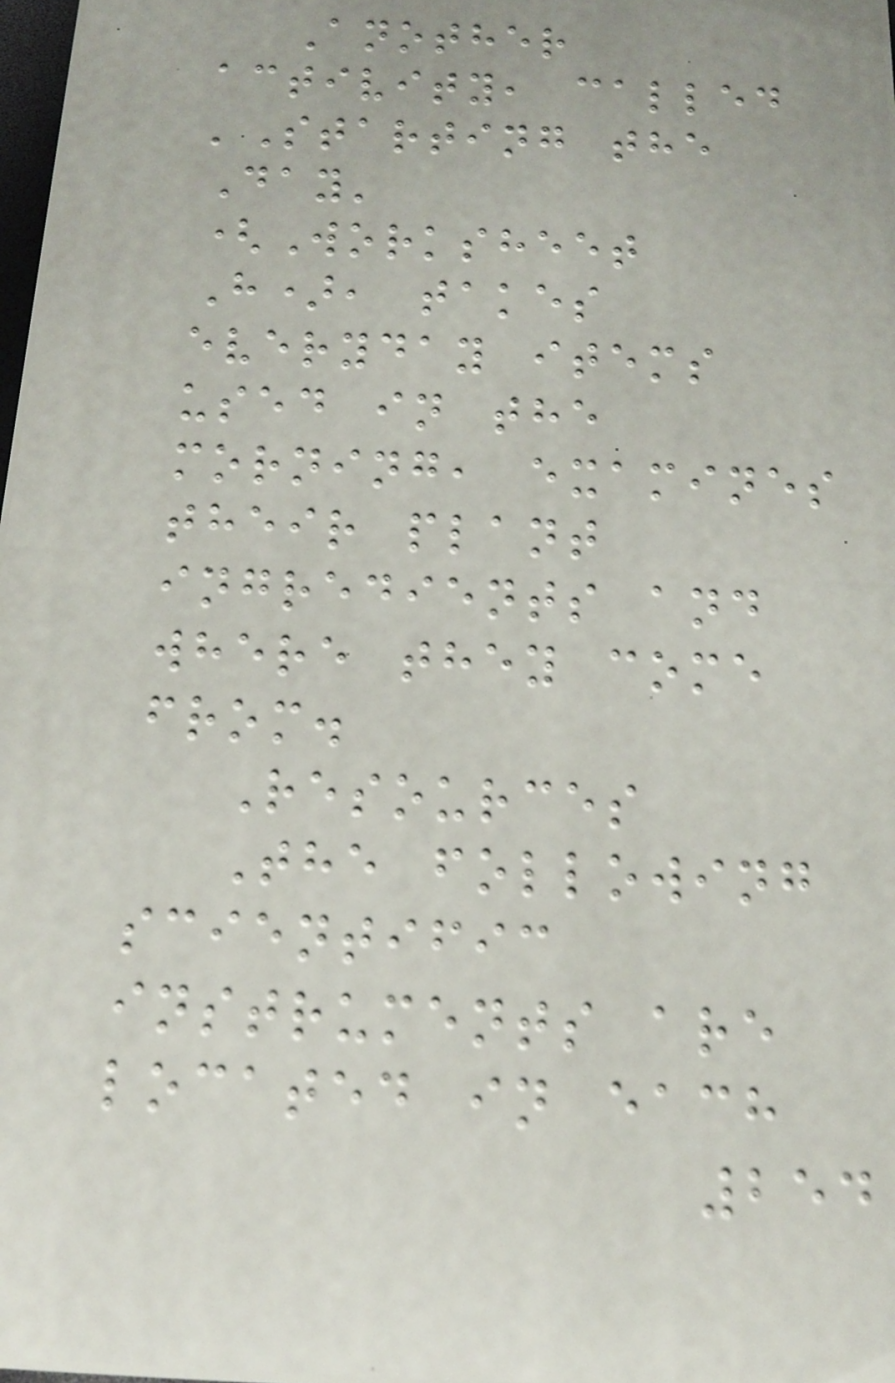Another
activity, called
'Starting the
Day'
(Worksheet
H), takes
everyday items
used in the
morning, examines
their plant
ingredients and
where they come
from.
Resources
The following
scientific
instruments are
located in each
254
